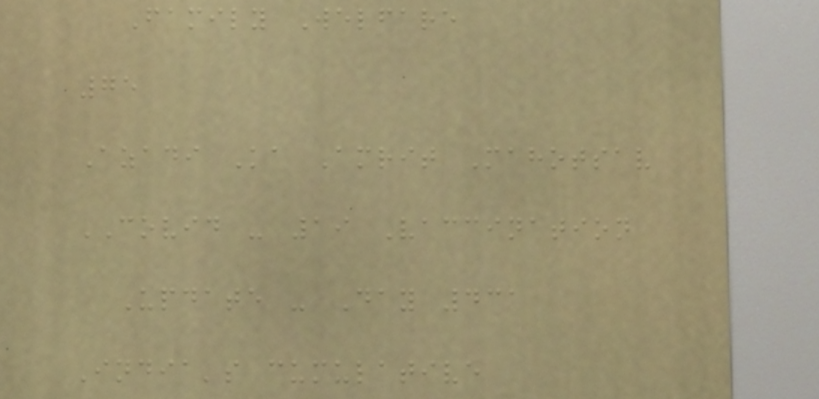Family Welfare
75
Azadi Ka Amrit Mahotsav
COVID - 19 Vaccination
Update - Day 431
India's cumulative
